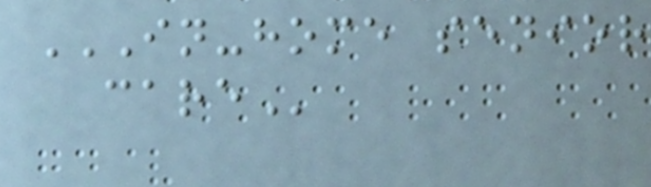IN-HOME SENIOR
CARE
